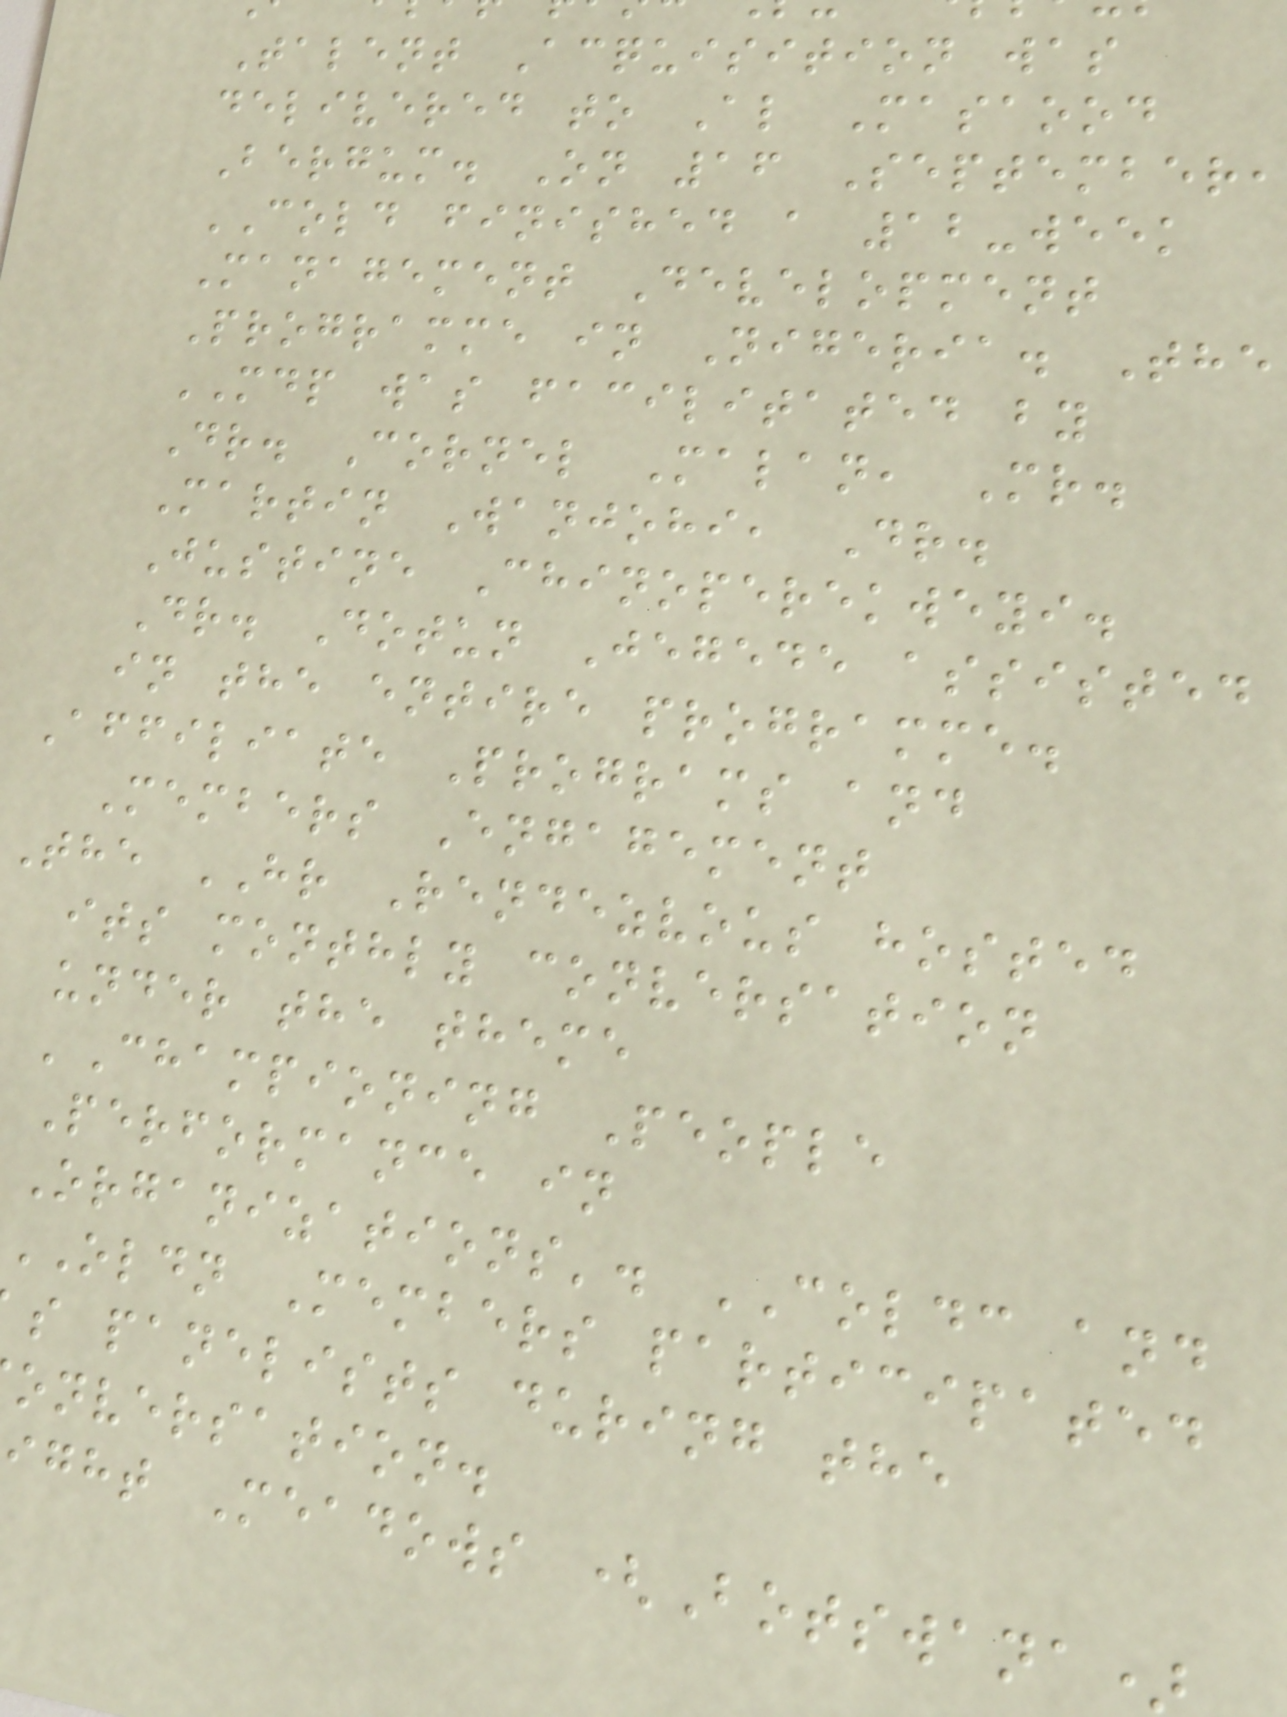Talent Acquisition was
delivered to Al Masaood
Bergum. On 16 September,
COLD finished a 12-week
Management Development
Programme in Nigeria. The
MDP was facilitated by
Dr. Cornel Malan, Mr.
Martin Wanjohi, Dr.
Justine Chinoperekweyi.
Dr. Dotun Jegede assisted
in the entire programme.
Affiliate Programs and
Members Engagement
The HR Rendezvous hosted
its monthly conversation
under the theme
'Championing People
Performance in
Organizations'. COLDC and
OLDN Members participated
s panelists during the
onversation.
ight Meadows (Botswana
